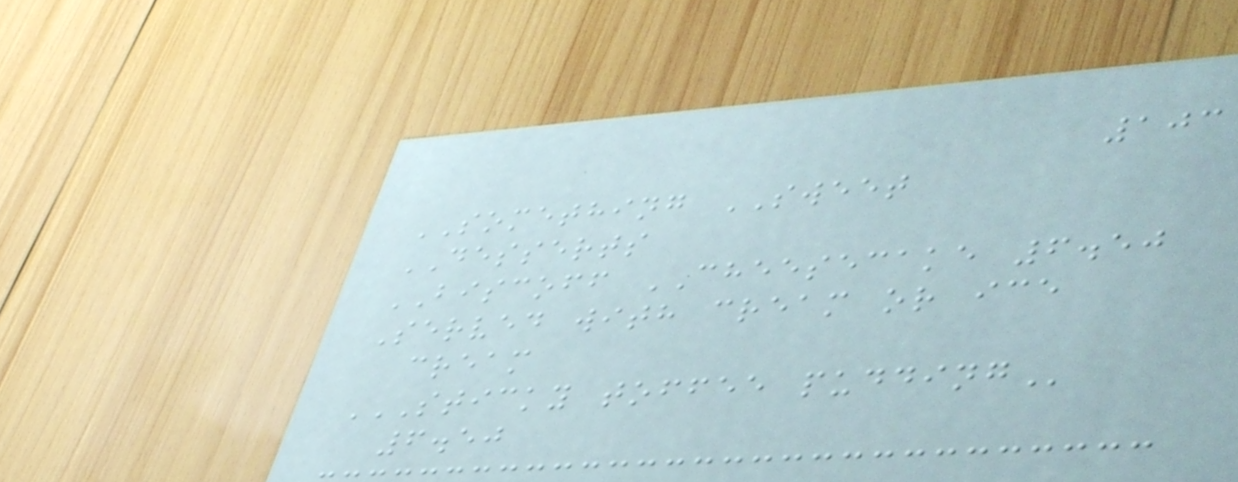103
SOMETHING SWEET
DESSERTS
BISCOFF CHEESECAKE 6.50
Served with cream or ice
cream
STICKY TOFFEE PUDDING
6.50
